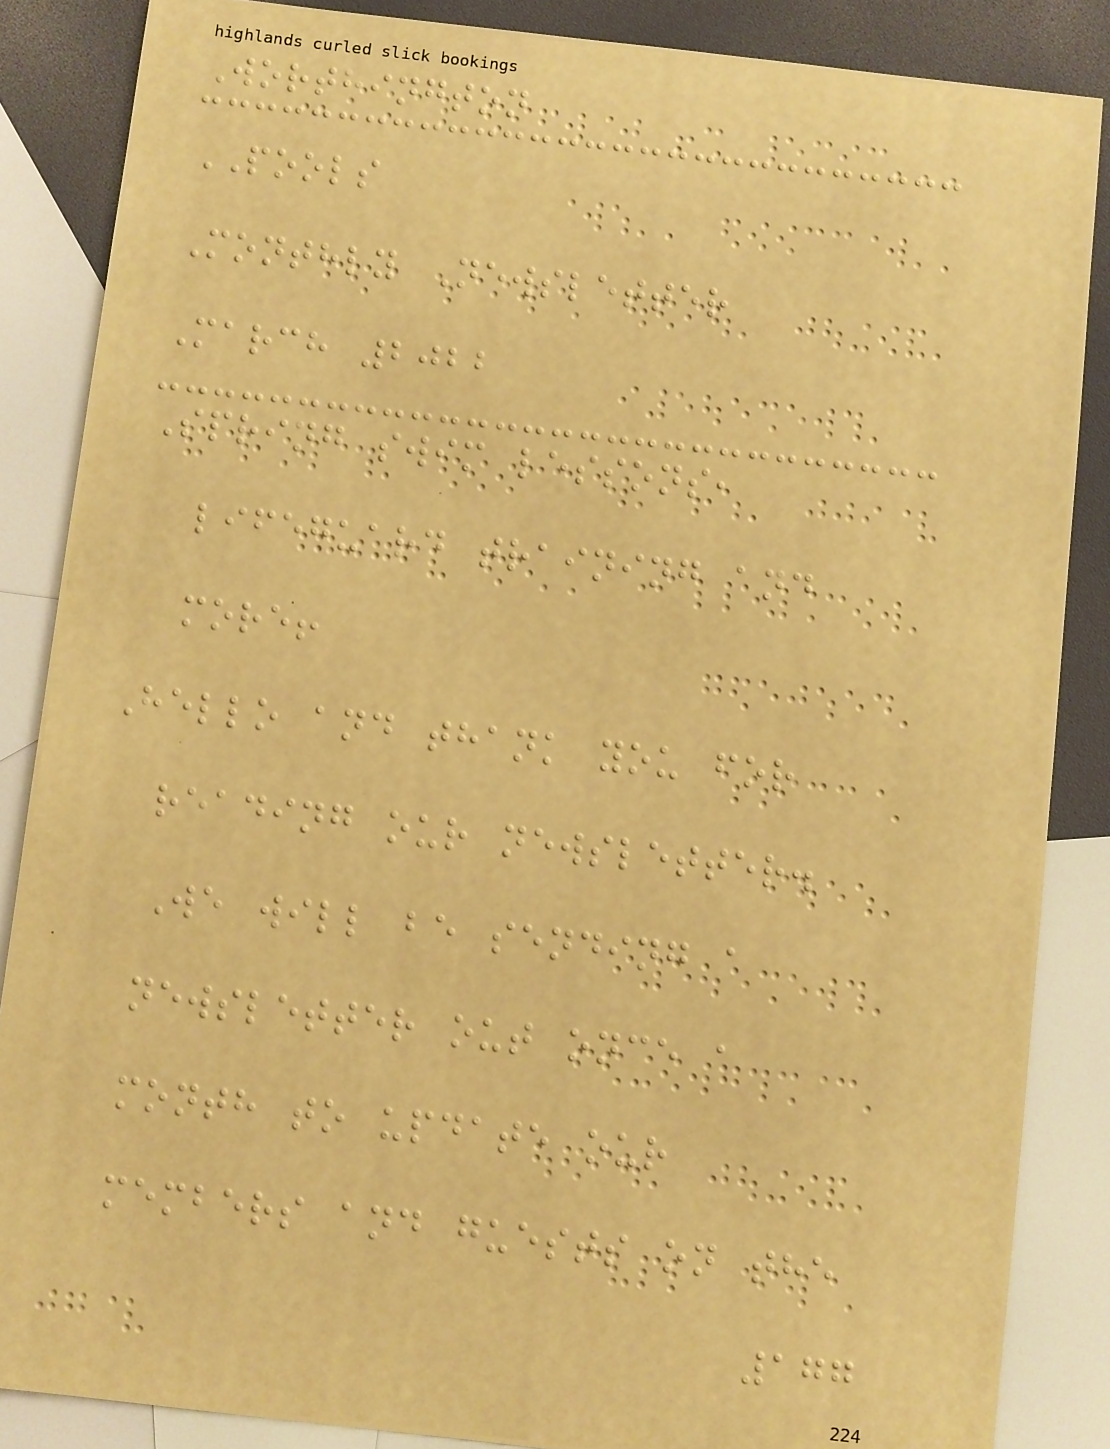Worthington
POOLS
Monthly Newsletter
March 2022
Spring swim lessons,
lifeguard training and
more!
Hello and thank you for
reading our newsletter.
We will be sending a
newsletter out once a
month to update our
members and guests on the
177
